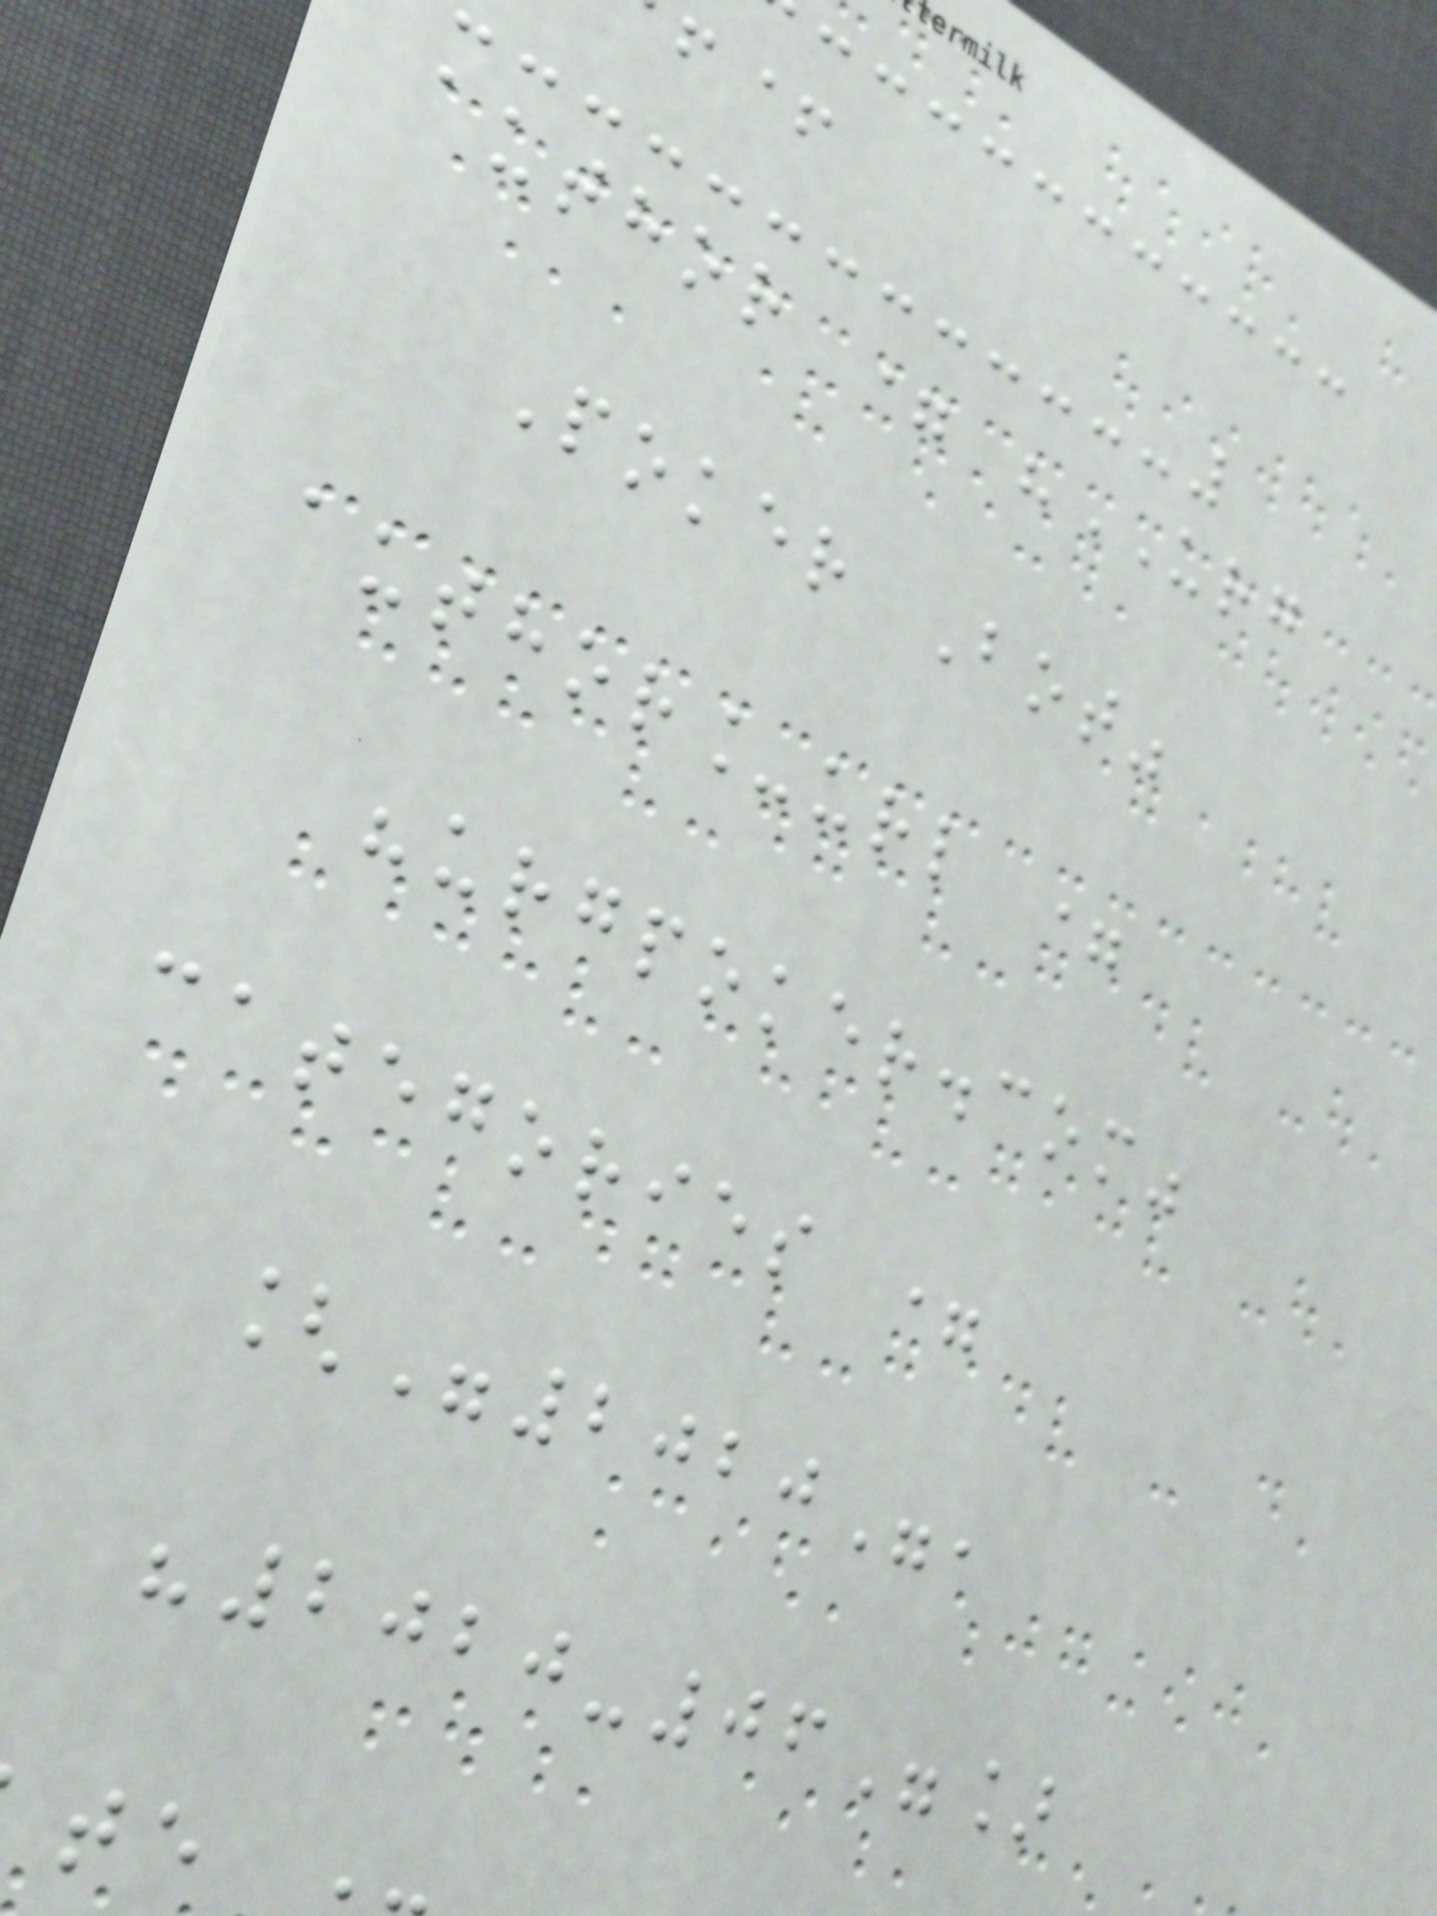author = "URG
Poker Bot"
author_url =
"urgpoker.com"
categories =
["2020",
"2020-06"]
